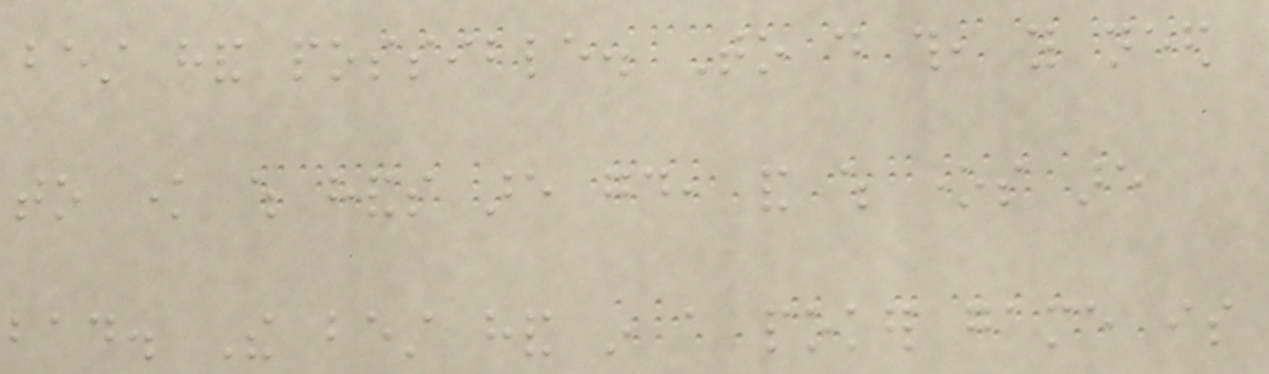best hand possible. To do this, you need
to know which hands are good, and which ones are
bad. The best hand in a poker game is
